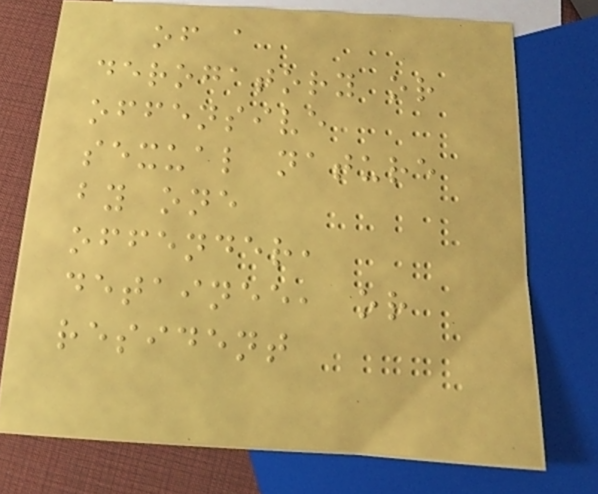of a
derogatory or
offensive
sexual nature
by one
offender,
detainee, or
resident
